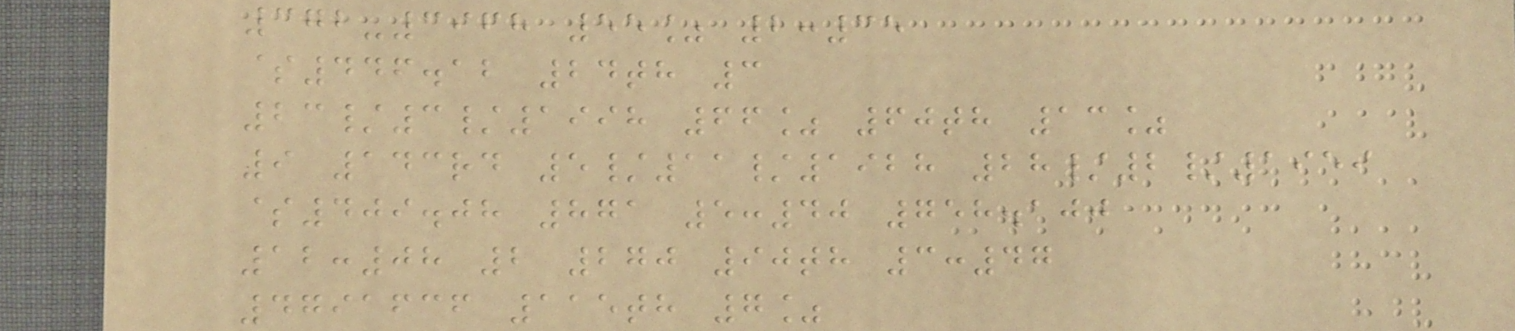372-3968 55% 2:35
$446.12 24th 3
23/3/1998 66% 60th 13%
9 143rd 5/11/1928 28/2/1959
$409.08 871 5:40 758.100
12:08 2 270 90th 3:47
4791636 115th 7%
